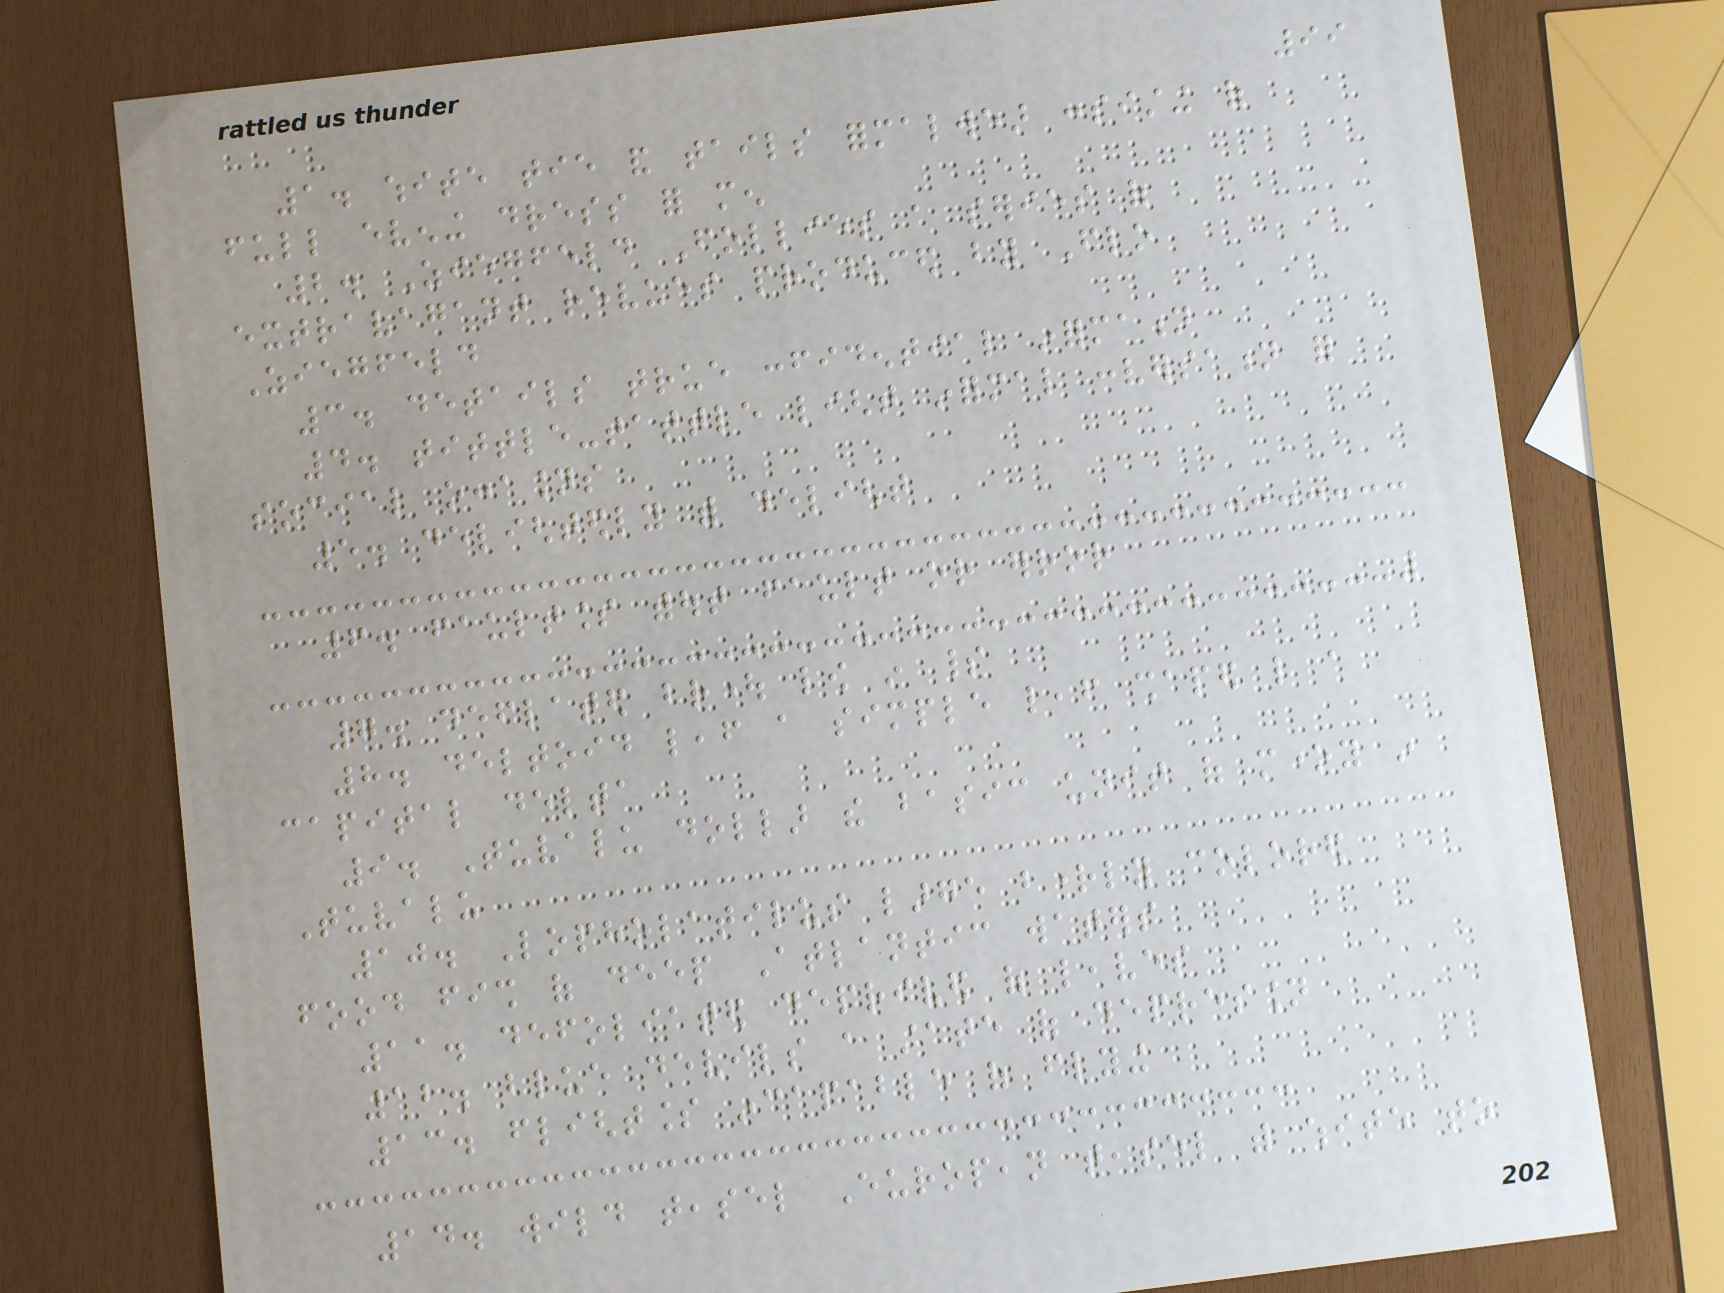99
1. white tie and tails formalwear consisting of
full evening dress for men
2. Ziegfeld Follies a series of
extravagant revues produced by Flo
Ziegfeld
3. details true confidential information
4. tittle-tattle light informal conversation for
social occasions
5. delightedly with delight
6. faultless without fault or error
7. deflated brought low in spirit
8. deltoid leaf a simple leaf shaped like a
capital delta
9. Tuvalu dollar the basic unit of money in
Tuvalu
10. Lopholatilus large brightly colored
food fish of deep Atlantic waters
11. defoliated deprived of leaves
12. blue devils a state of depression
13. flightless incapable of flying
14. wild teasel European teasel with white to
